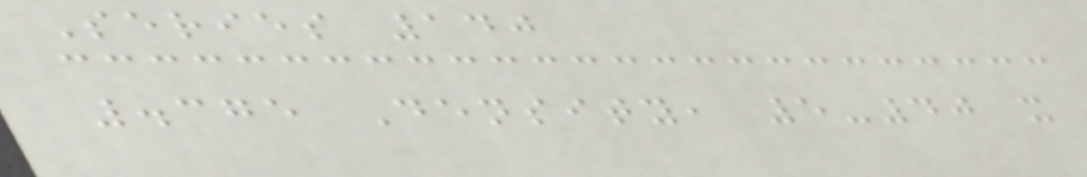Series 140
.375 Density, 5-40 x
